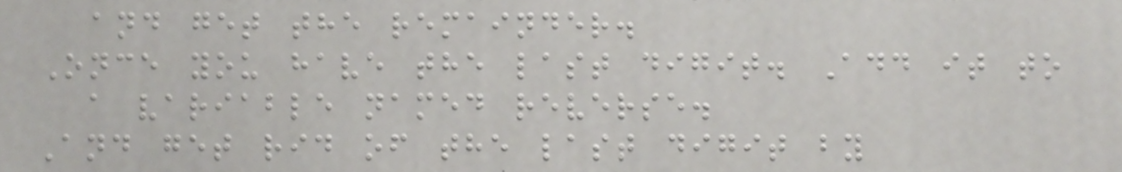and get the remainder.
Once you have the last digit. Add it to
a variable named reverse.
And get rid of the last digit by
